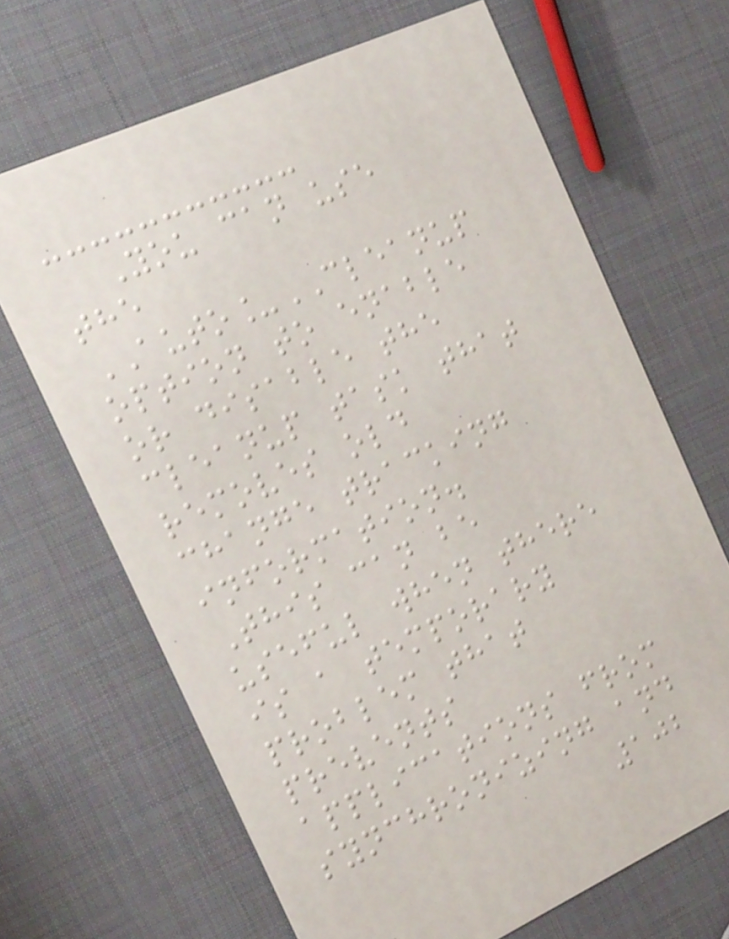You can use
the
AUTO_CLEANUP
option to enable
or disable the
cleanup task that
removes old
change tracking
information.
This can be
useful when there
is a temporary
problem that
prevents
applications from
synchronizing and
102
